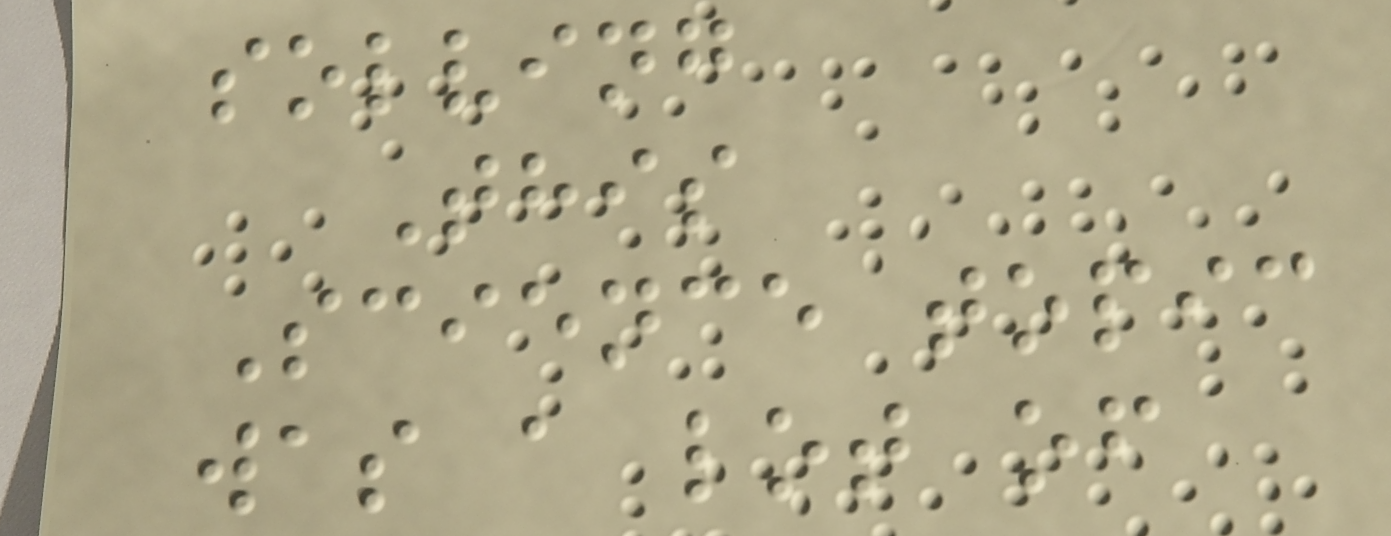solving
This
Science topic
was a lot of
